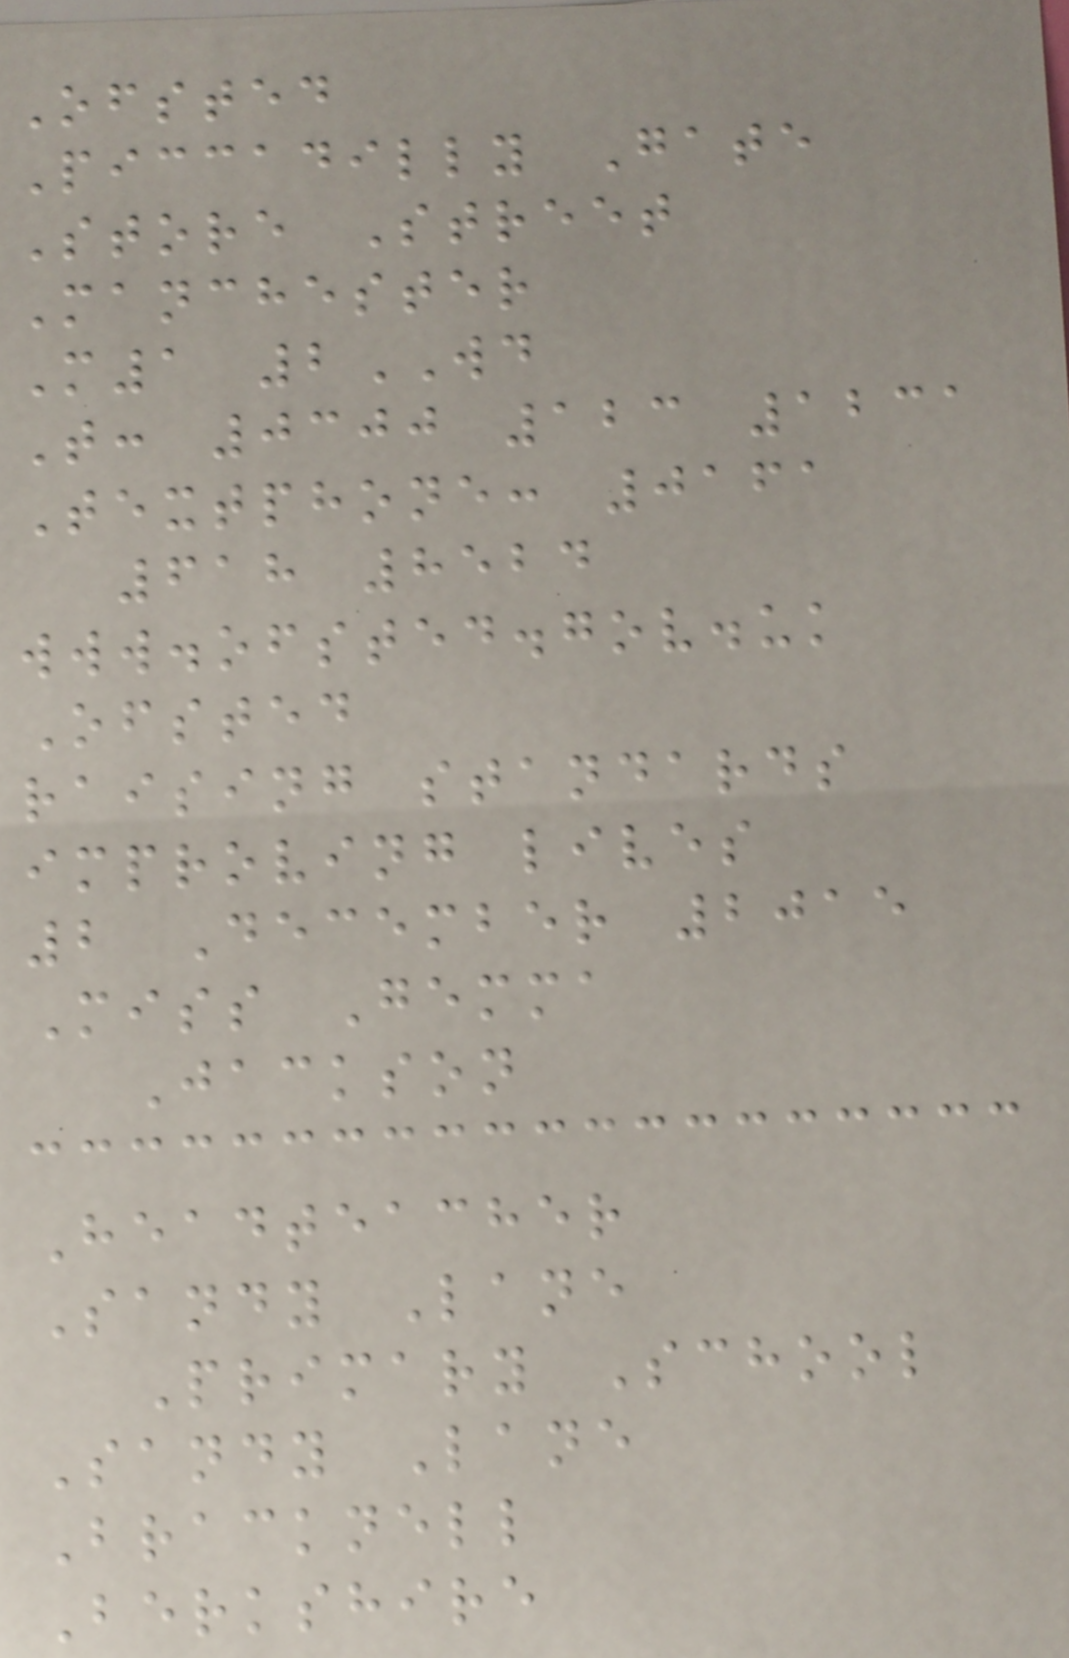Ofsted
Piccadilly Gate
Store Street
Manchester
M1 2WD
T: 0300 123 1231
Textphone: 0161
618 8524
www.ofsted.gov.uk
Ofsted
raising standards
improving lives
2 December 2015
Miss Gemma
Jackson
Headteacher
Sandy Lane
Primary School
Sandy Lane
Bracknell
Berkshire
